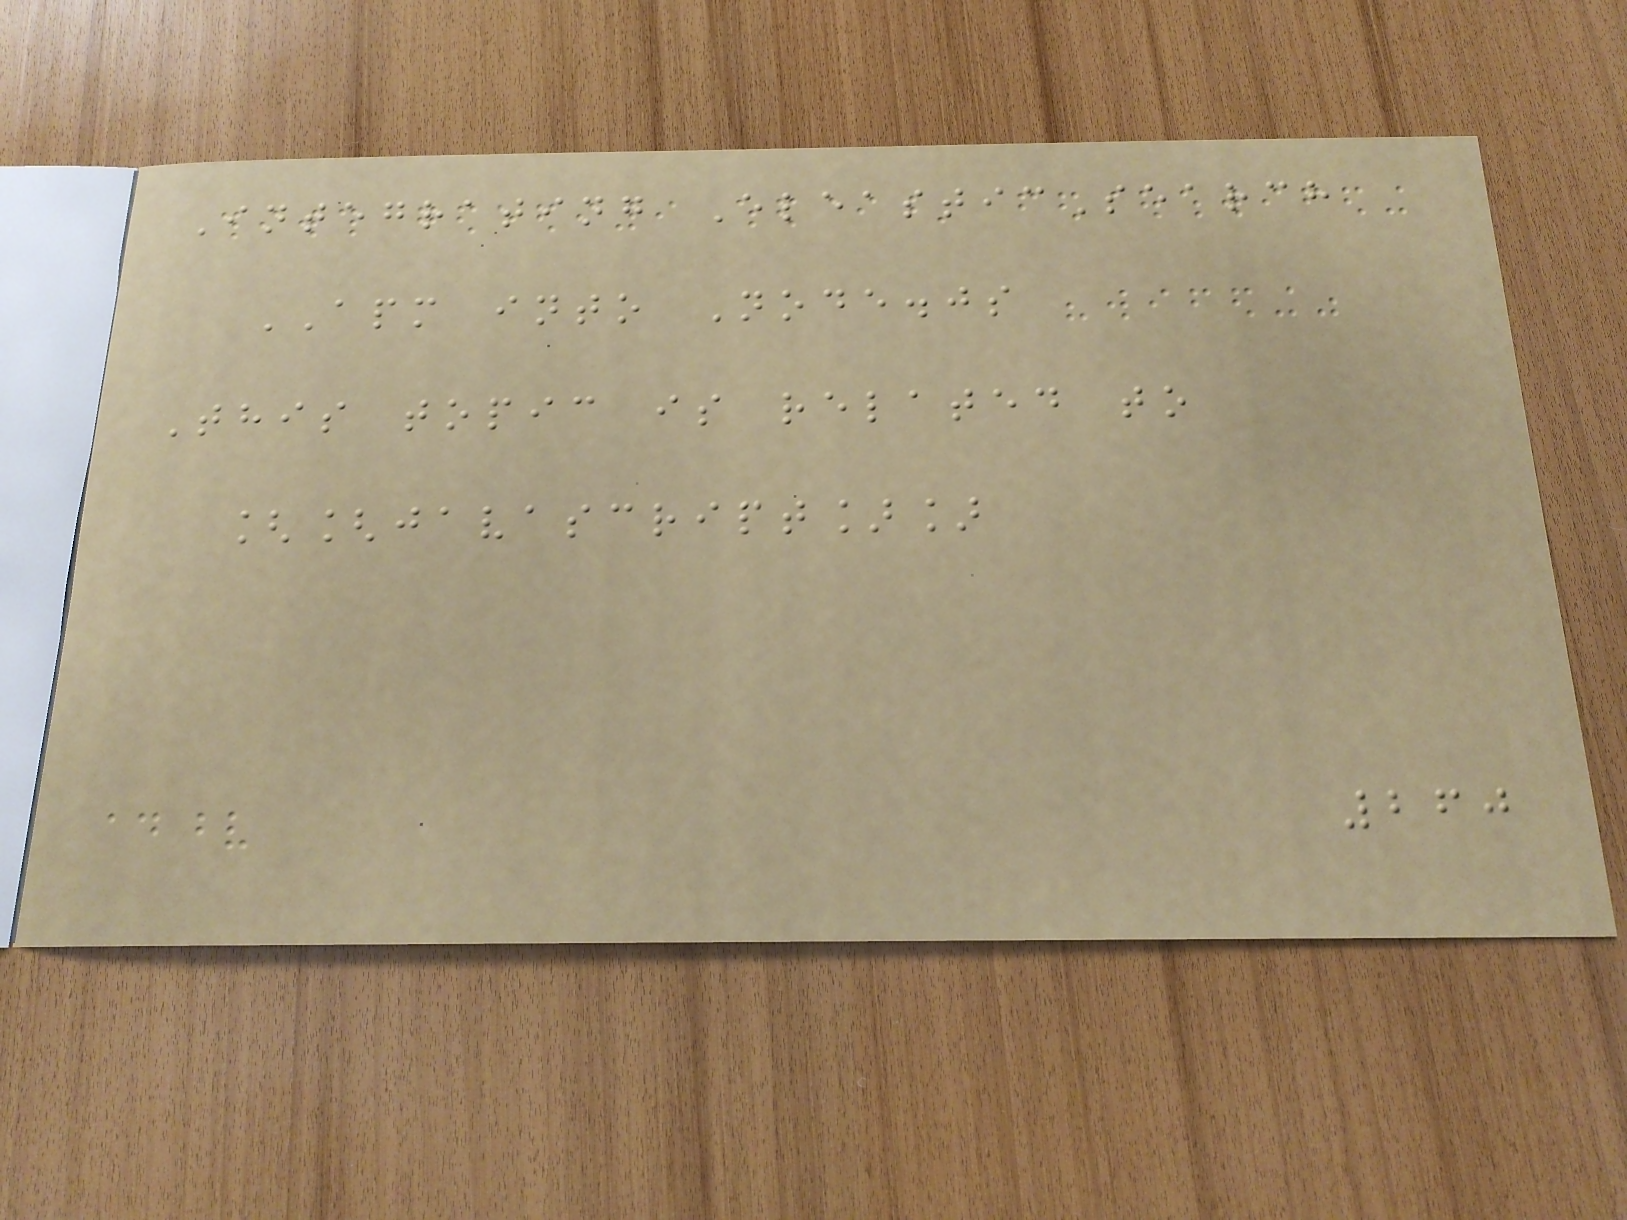Integrating EleasticSearch
APM into Node.js
This topic is related to
[[javascript]]
260
